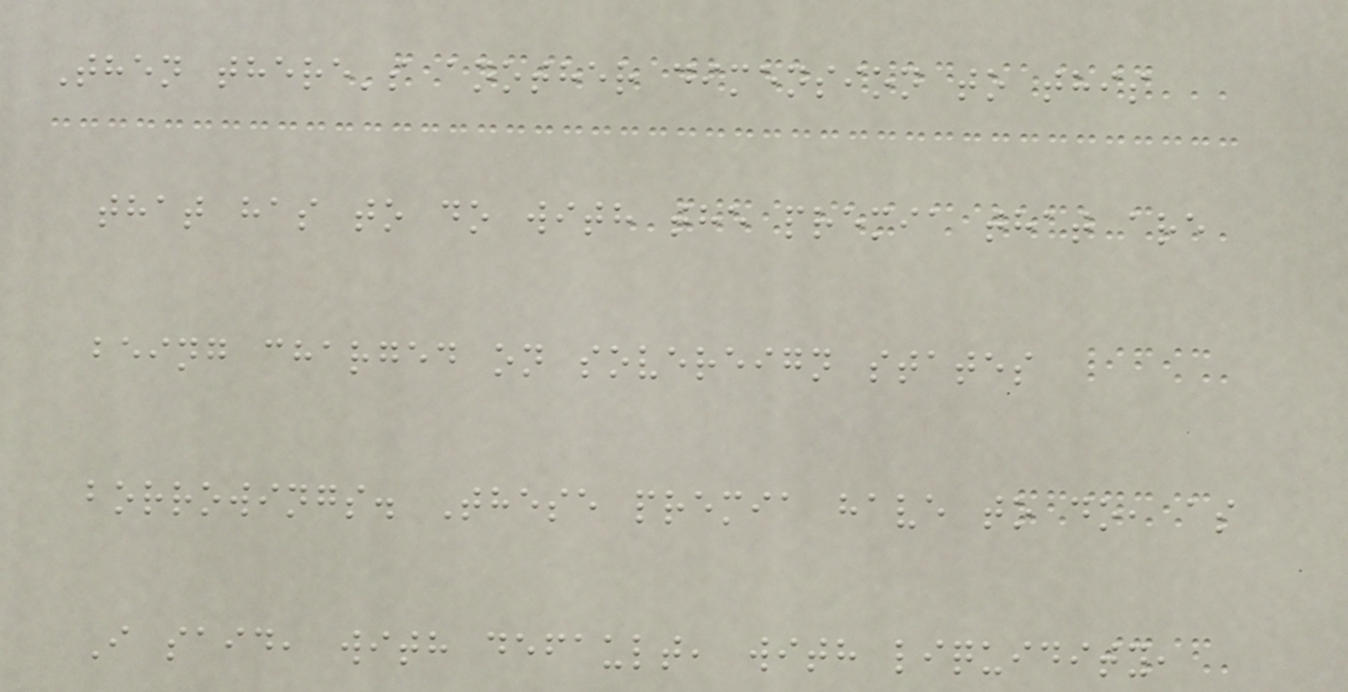Then there's another dimension to this
that has to do with the premia that are
being charged on sovereign states
borrowings. These premia have to do, as
I said, with default, with liquidity,
